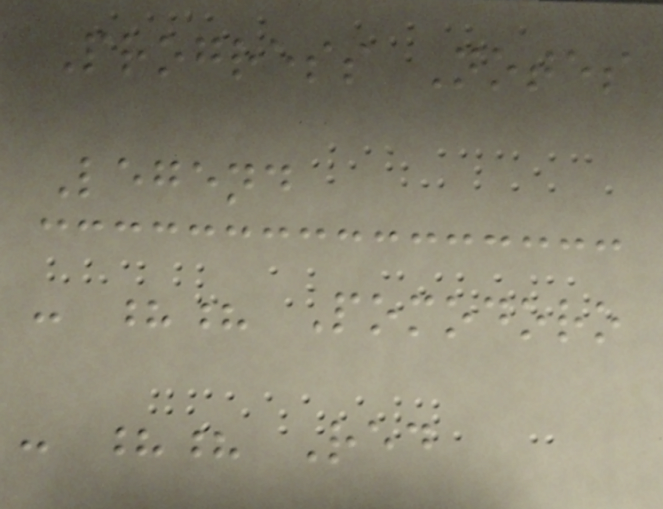Progress Notes
Legend
- ?? Pomodoro
- ?? Red
